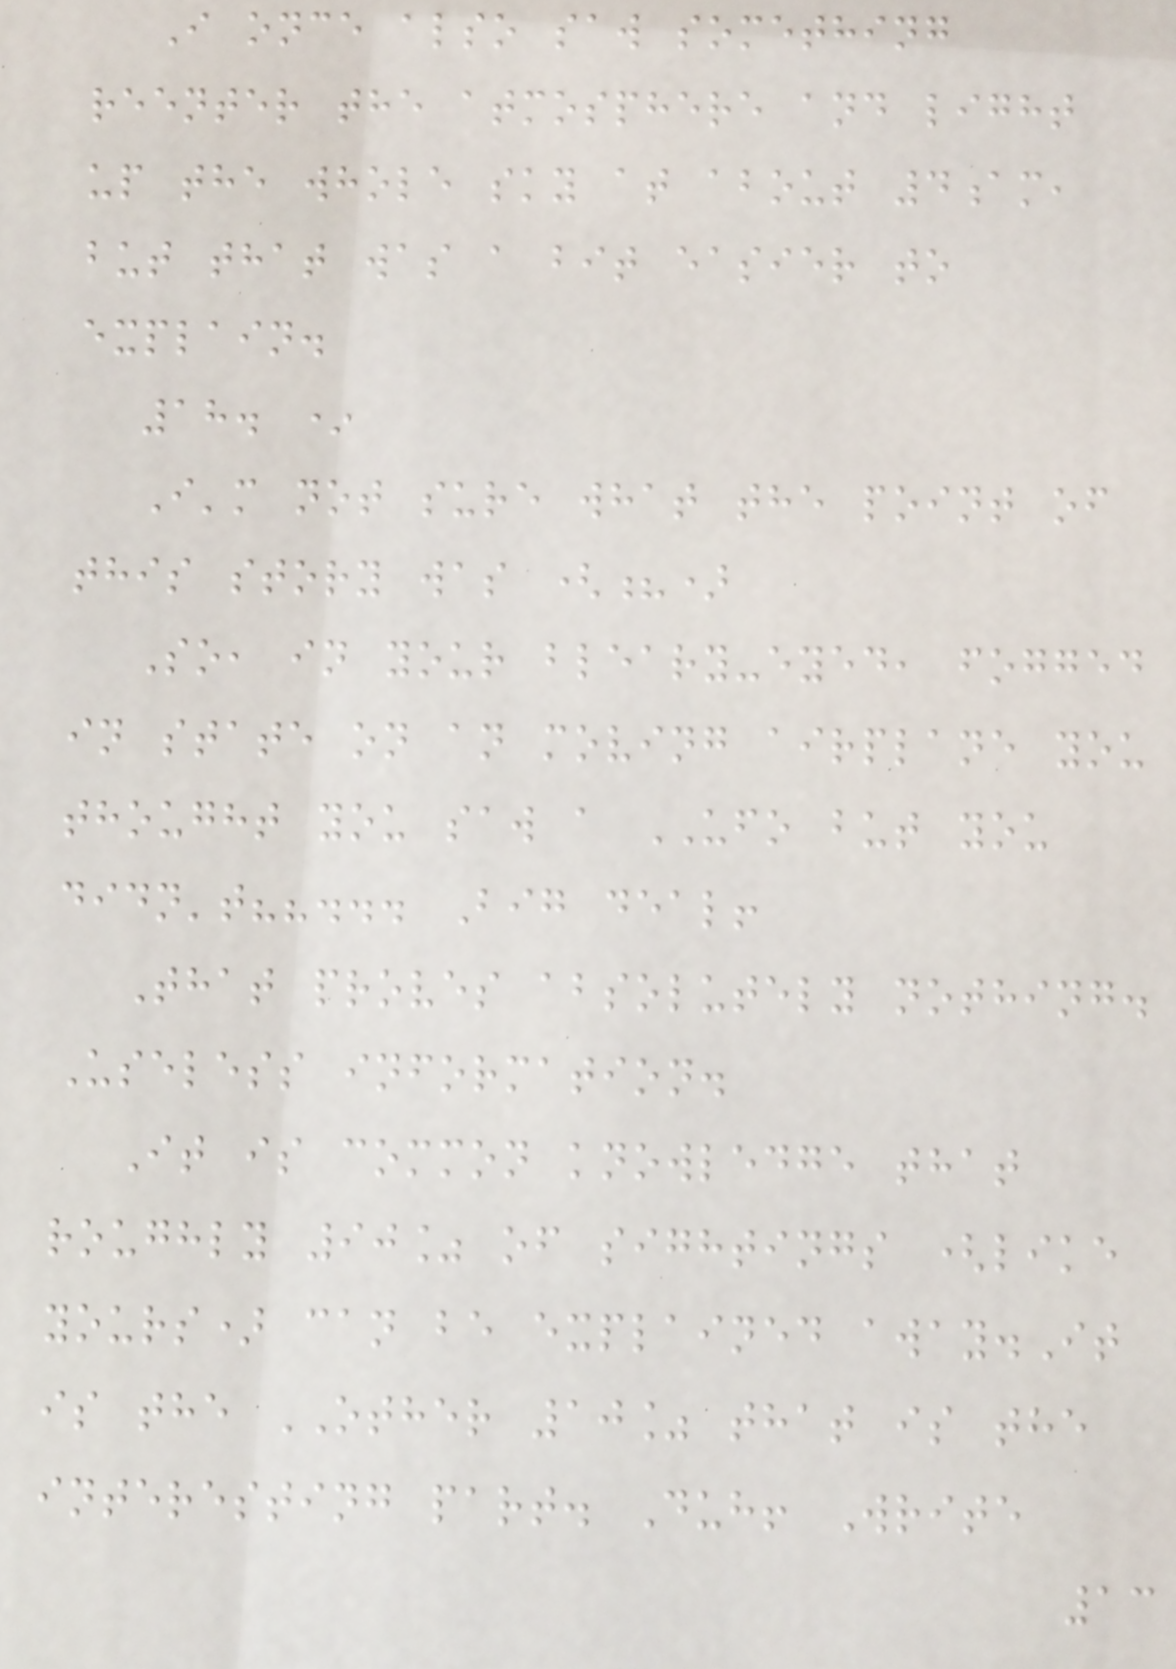I once also saw something
reenter the atmosphere and light
up the whole sky at about 4am,
but that was a bit easier to
explain.
18. *
I'm not sure what the point of
this story was (?)
So, in your bleary-eyed, fogged
in state on an moving airplane you
thought you saw a UFO but you
didn't??... Big deal!
That proves absolutely nothing.
Useless information.
It is common knowledge that
roughly 90% of sightings (like
yours) can be explained away.It
is the OTHER 10% that is the
interesting part. Duh! Write
13
